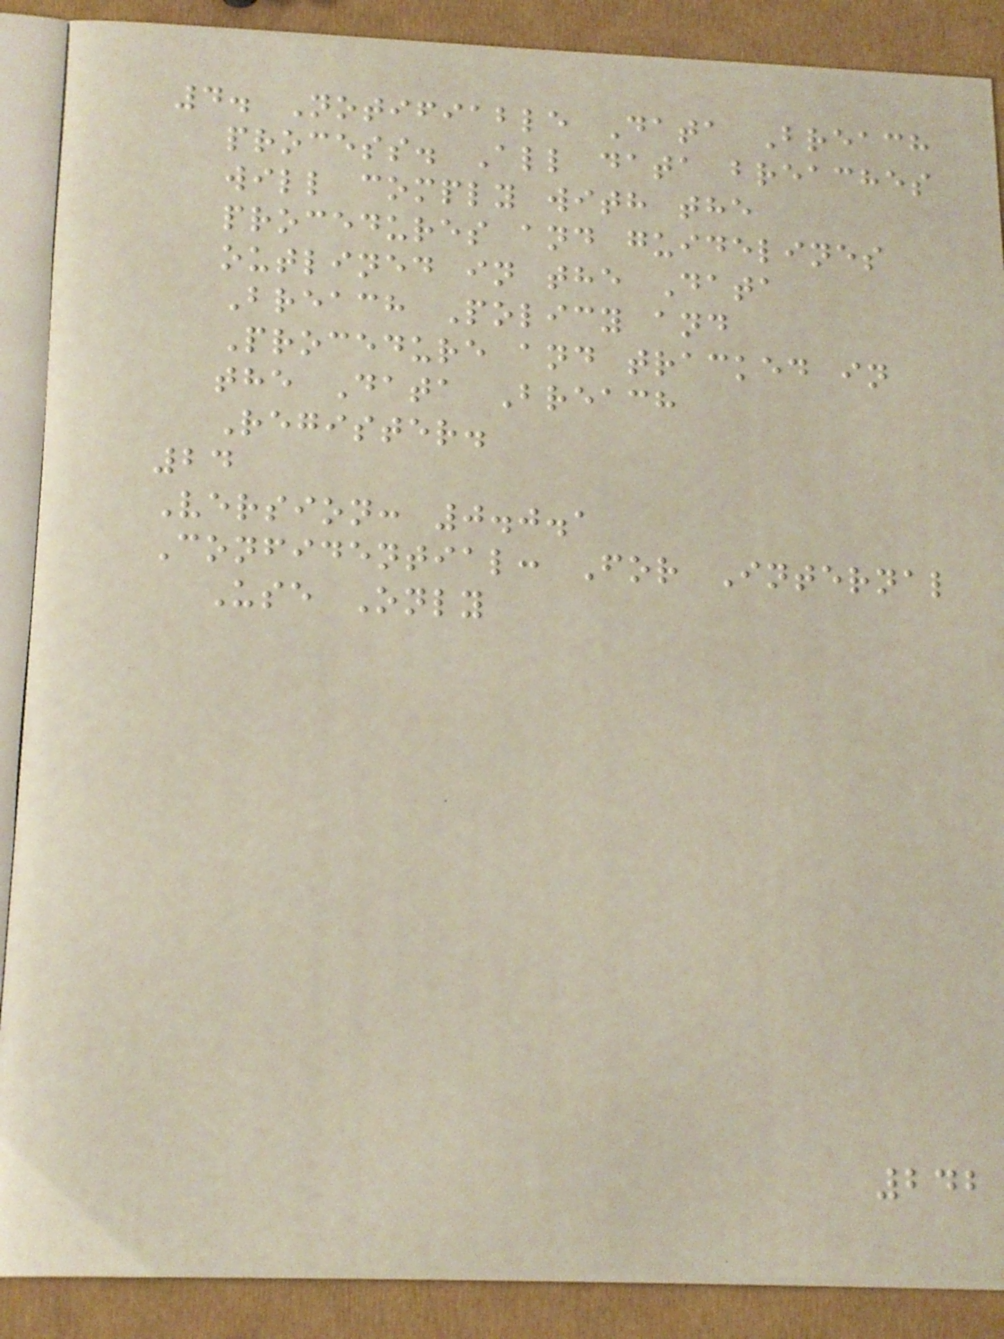4. Notifiable Data Breach
process. All data breaches
will comply with the
procedures and guidelines
outlined in the Data
Breach Policy and
Procedure and tracked in
the Data Breach
Register.
24
Version: 0.0.1
Confidential: For Internal
Use Only
242
